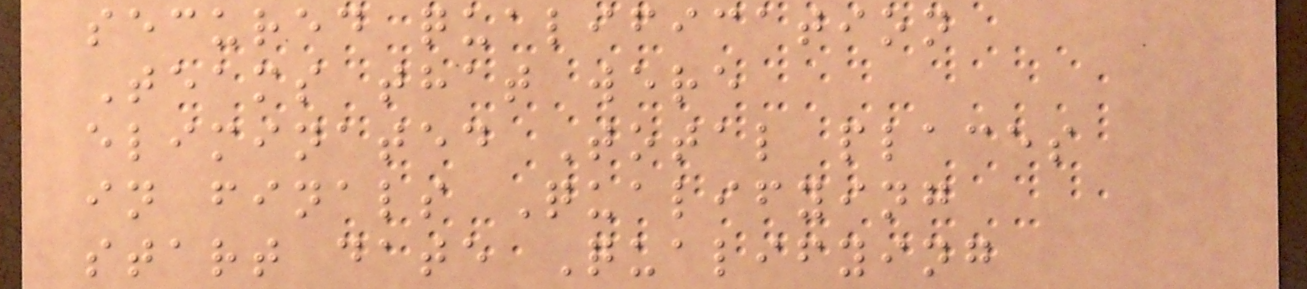secured qualification
Teams that were
eliminated Total places
in finals Qualifying
start date Qualifying
